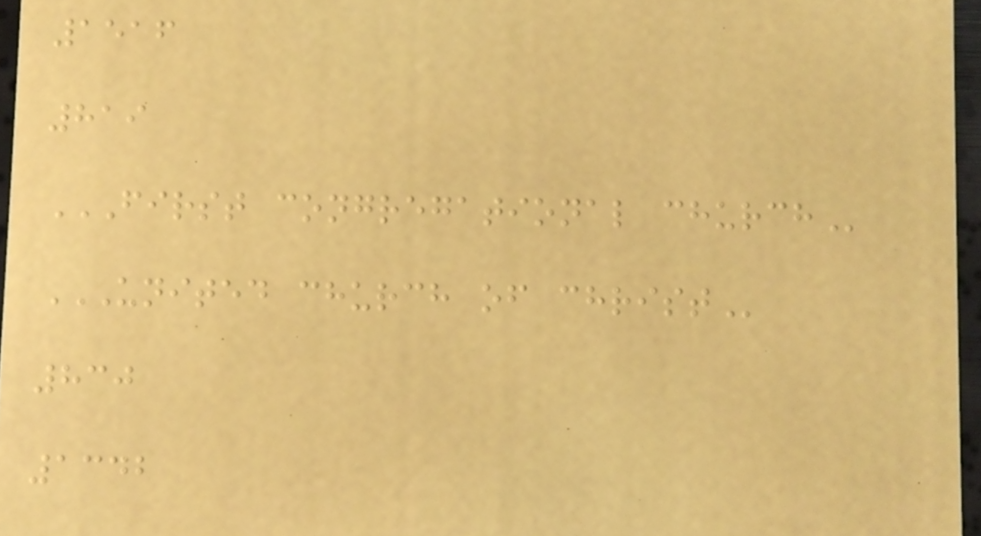1516
819
FIRST CONGREGATIONAL CHURCH
UNITED CHURCH OF CHRIST
830
1342
